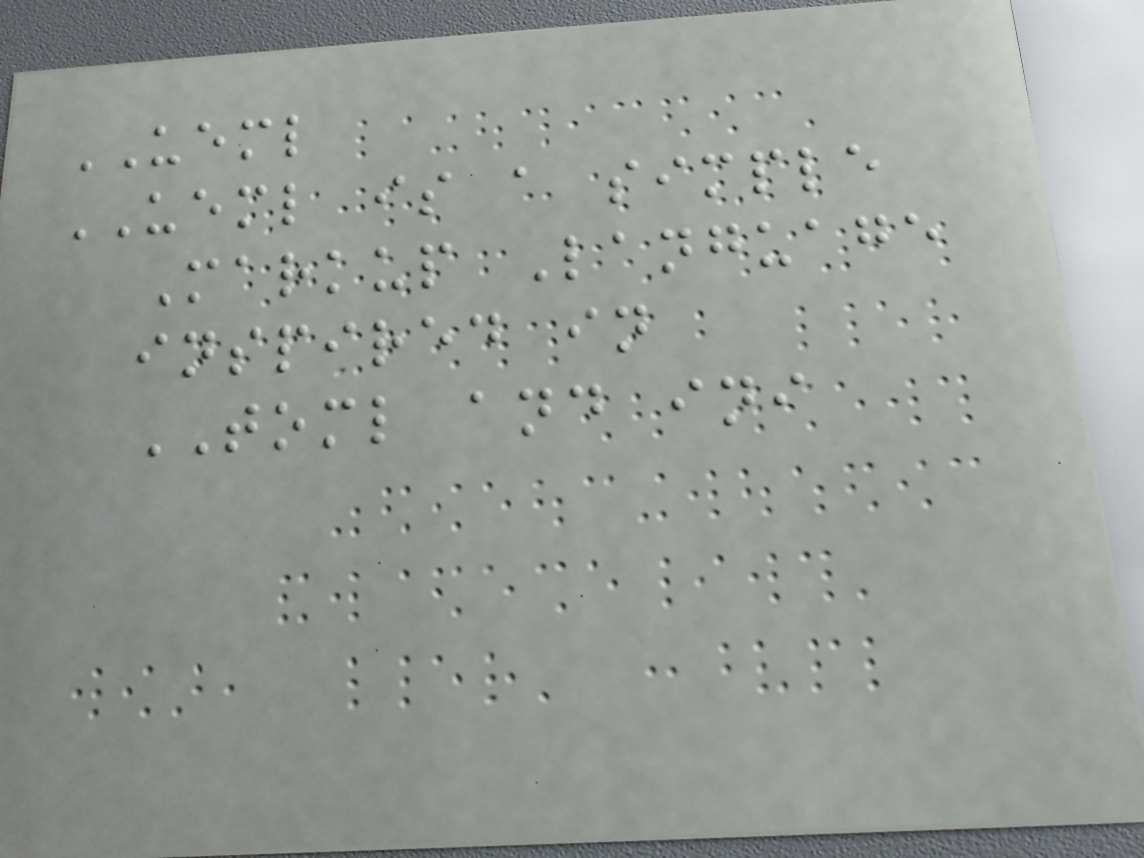UEML
UEML is a simple
Markup Language
inspired in
TOML and ini
